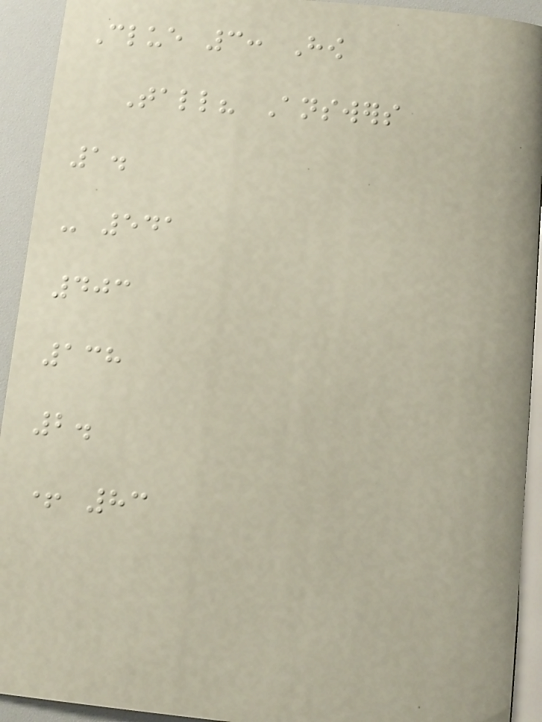Clue 3: How
Tall? Answers
1.
- 541
403
138
2.
+ 83
